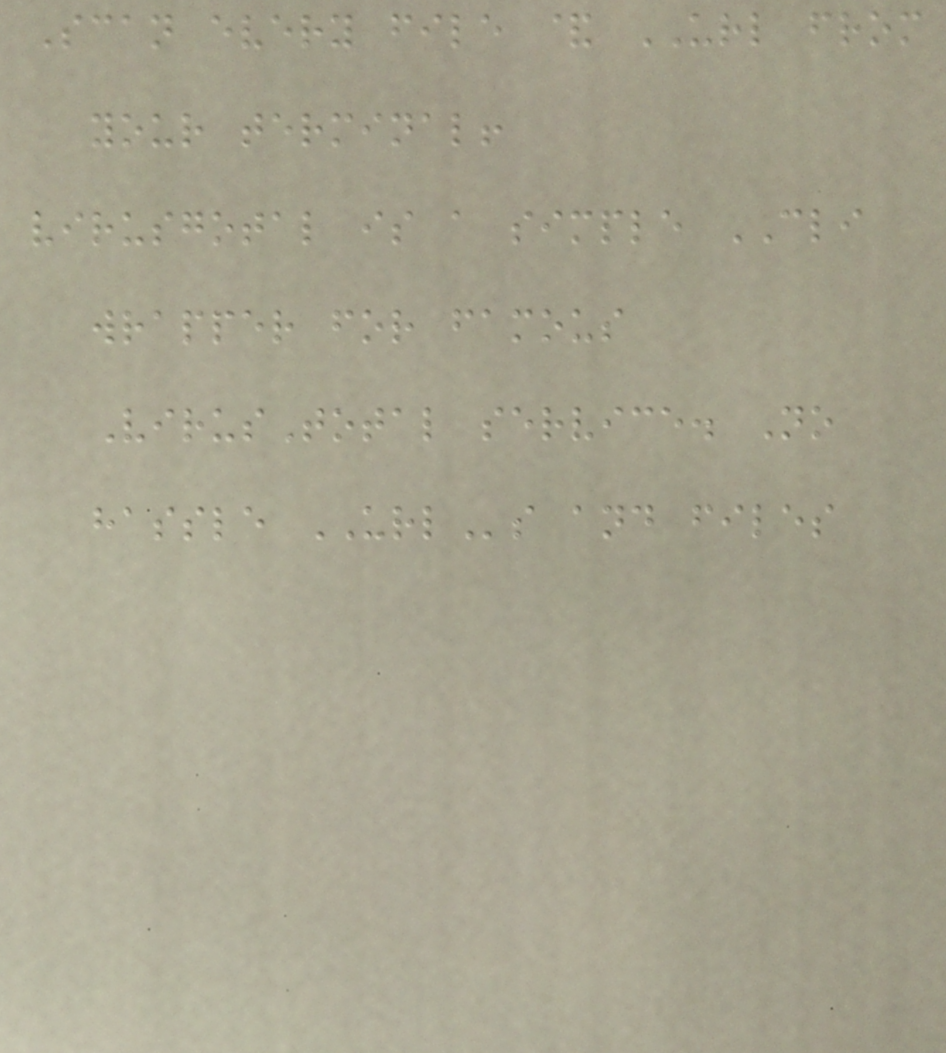Scan every file & URL from
your terminal!
virusgotal is a simple CLI
wrapper for famous
VirusTotal service. No
hassle URLs and files
